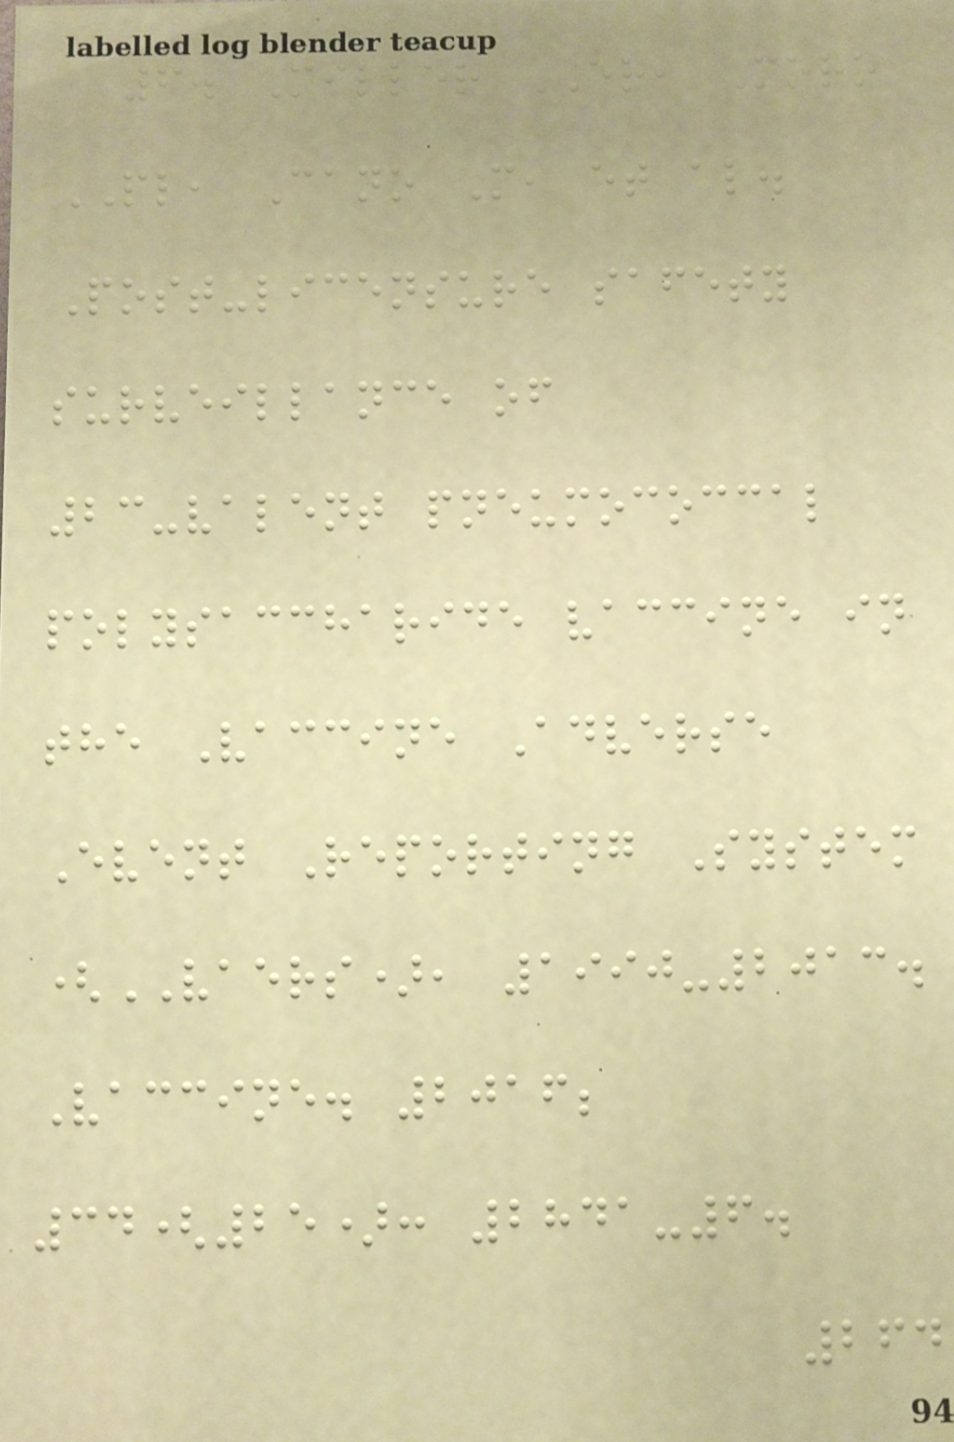6. Miller ER, Moro
PL, Cano M, et al.
Post-licensure safety
surveillance of
23-valent pneumococcal
polysaccharide vaccine in
the Vaccine Adverse
Event Reporting System
(VAERS), 1990-2013.
Vaccine. 2016;
34(25): 2841-6.
264
